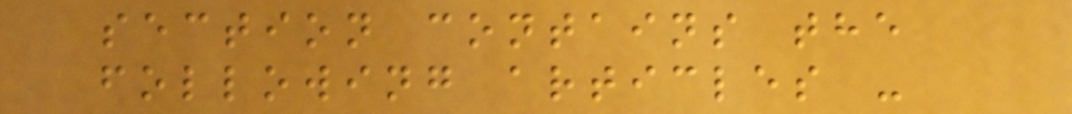section contains the
following articles -
